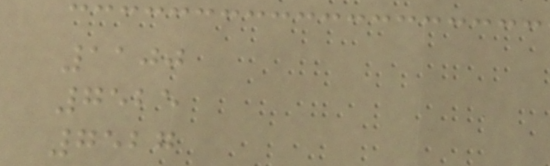1100
7525
7527
